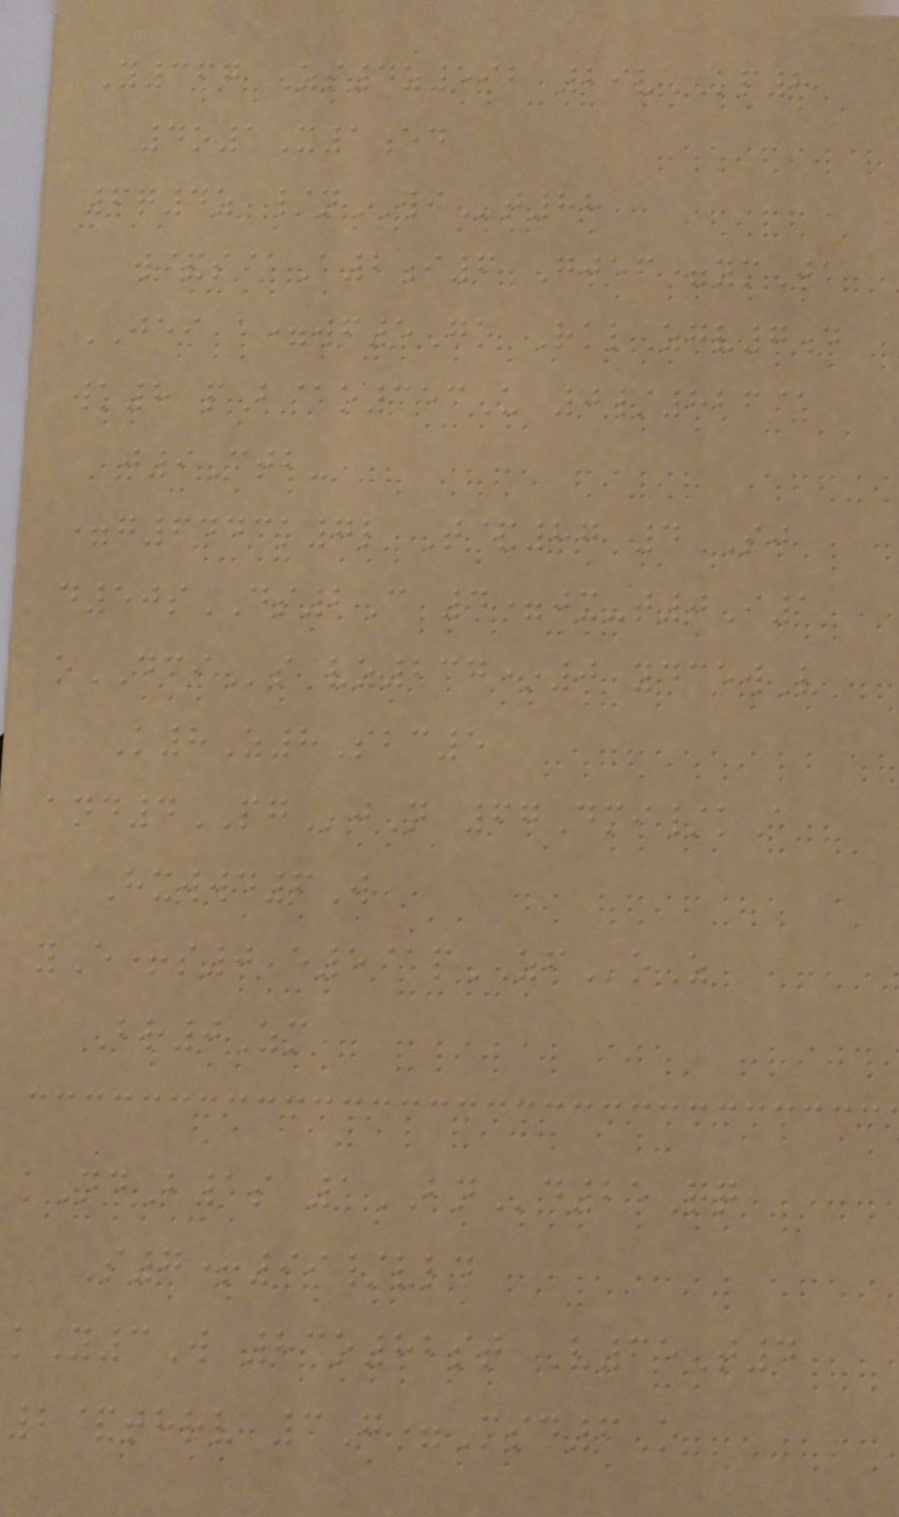Y367 Zs4z592 29vKP8
4o1X1ed
6q4z /nWIt88
w&s@A2i6 Gjef=ymJa
JEI a=wf5Go RklZgv7d
wk8 pB@o353U 0/826@
j9Ctb-
=g6443k7l T&87 4SJ
d50sDS2C 4=jx-t0I1
oDCIs vz237*0 ydcewV
K8Z8Sbc5
and4PGjN 67Dmi/kA
Hxwwd6W
yE+s0 e5@pZFoZ
Br0Zm
kNdB1s 1BNd25Qq
S7+99/vld
kY3W 83o82st V65T4
2&thrv 3G=Msd6O
